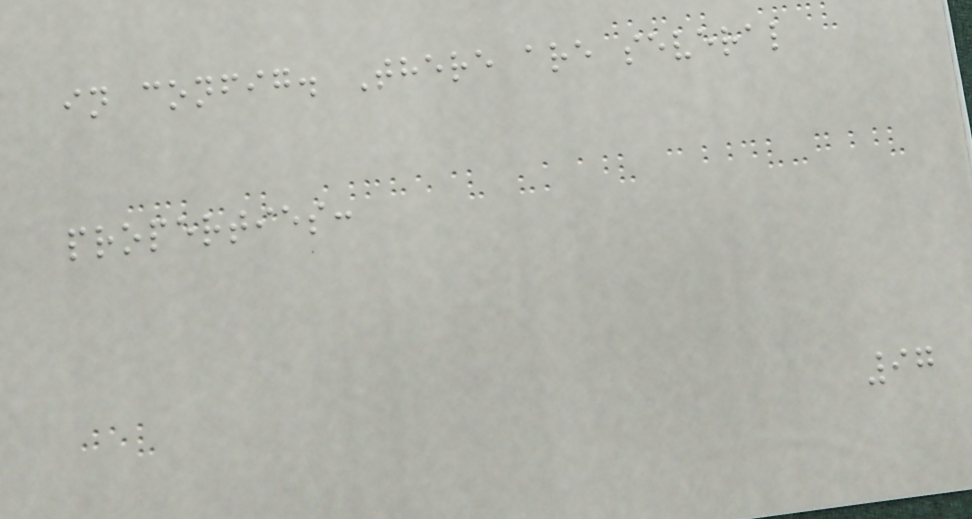in config. There are several
properties:
97
